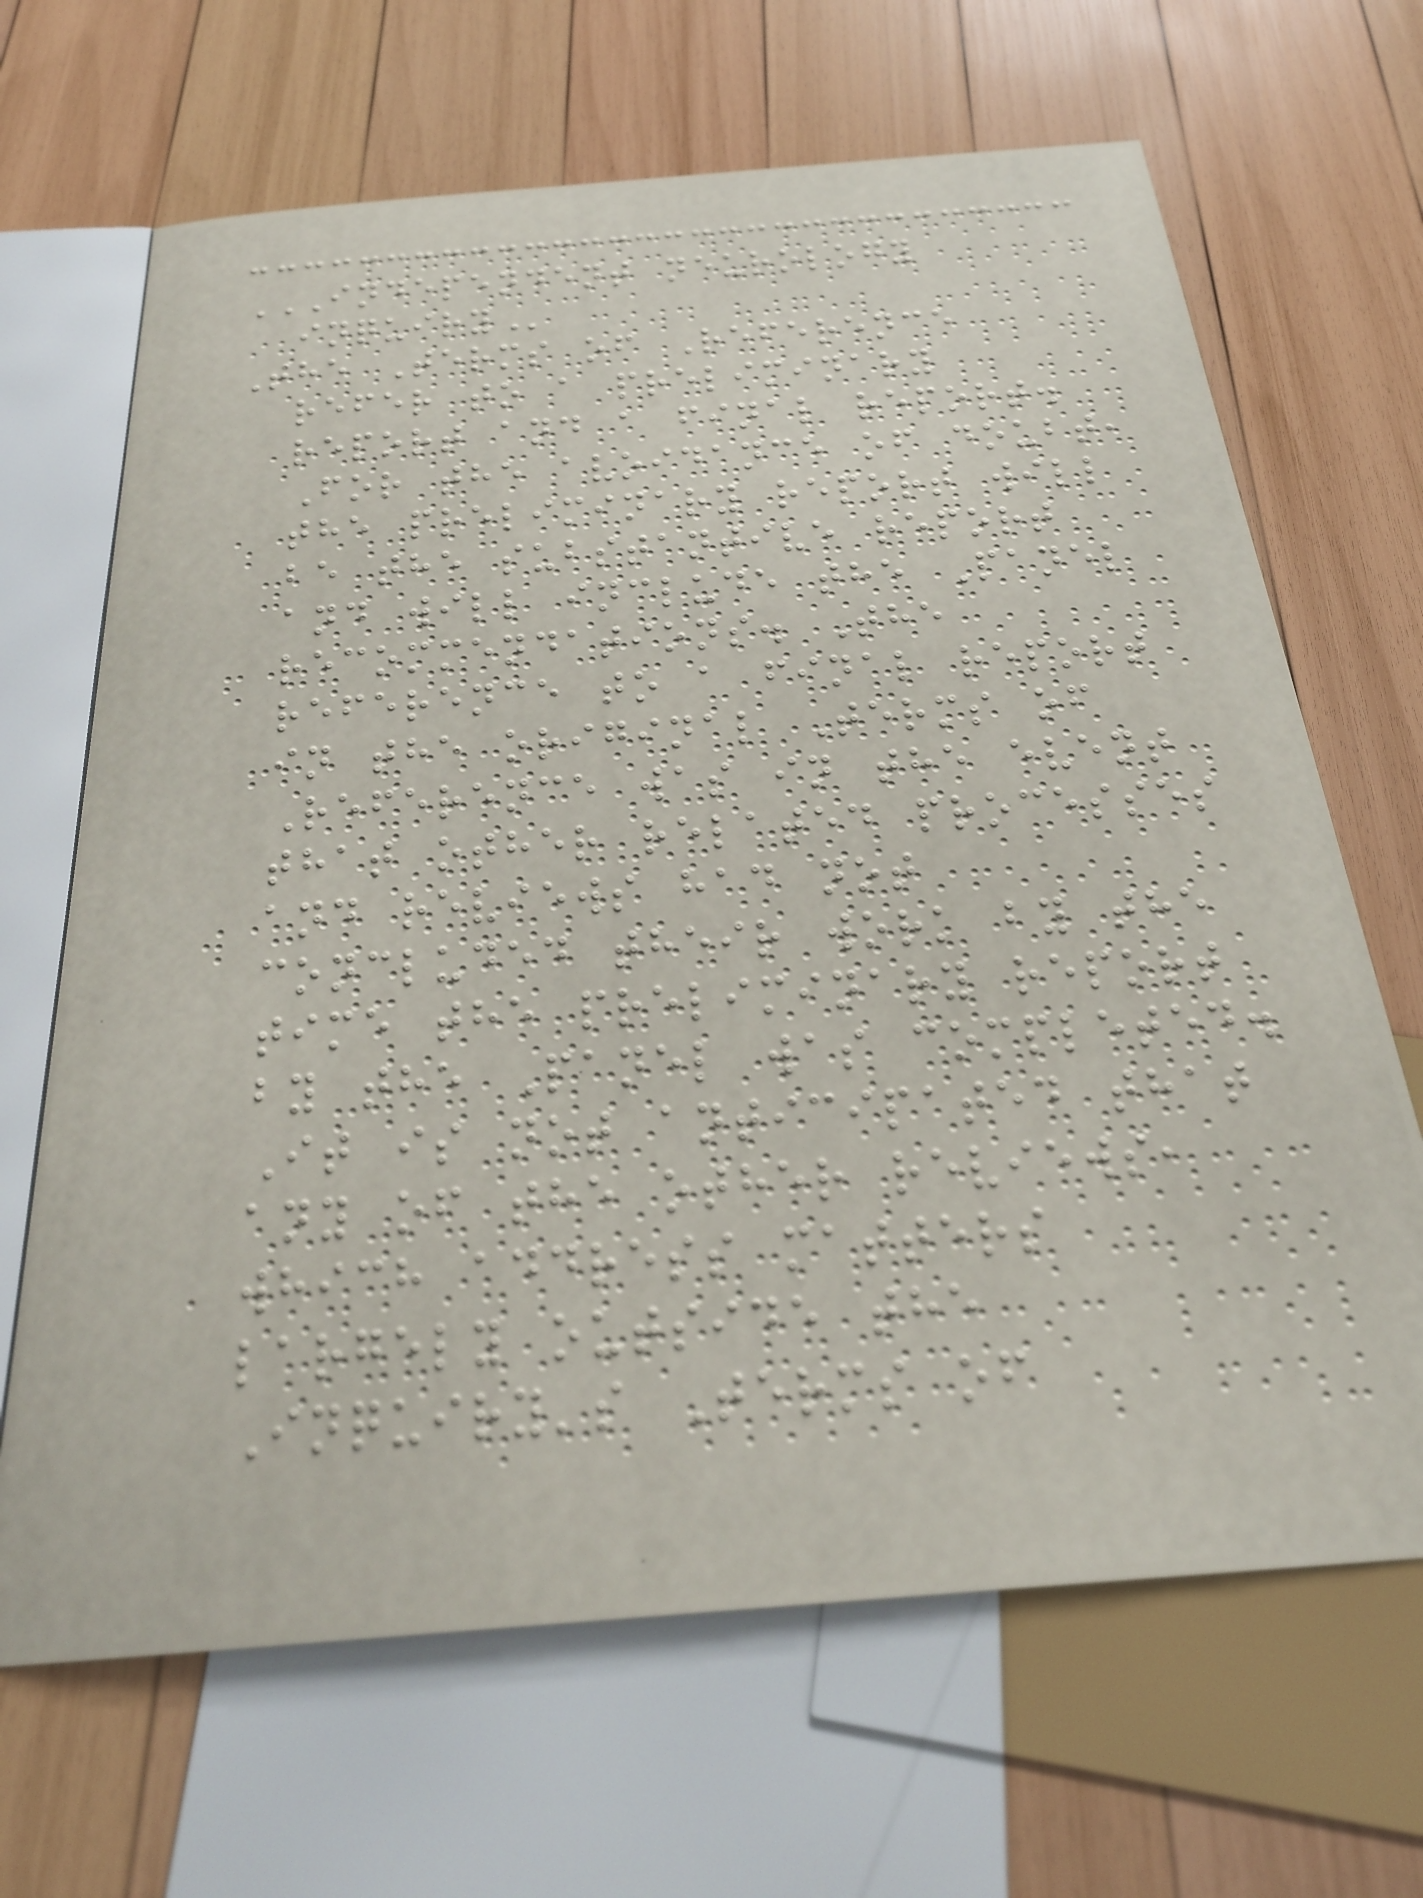INDEPENDENT NEUROLOGY
INQUIRY
The Terms of Reference
refer to a preliminary
report and a final report.
For the avoidance of doubt,
the preliminary report will
be the substantive report
and will include the Panel
recommendations. The
reference to a final report
in the original Terms of
Reference was in the event
that other related processes
and reviews had not
concluded their work by the
time the preliminary report
by the Panel was completed.
It is not anticipated that
any of the other reviews,
which address matters
largely outside the
Inquiry's Terms of
